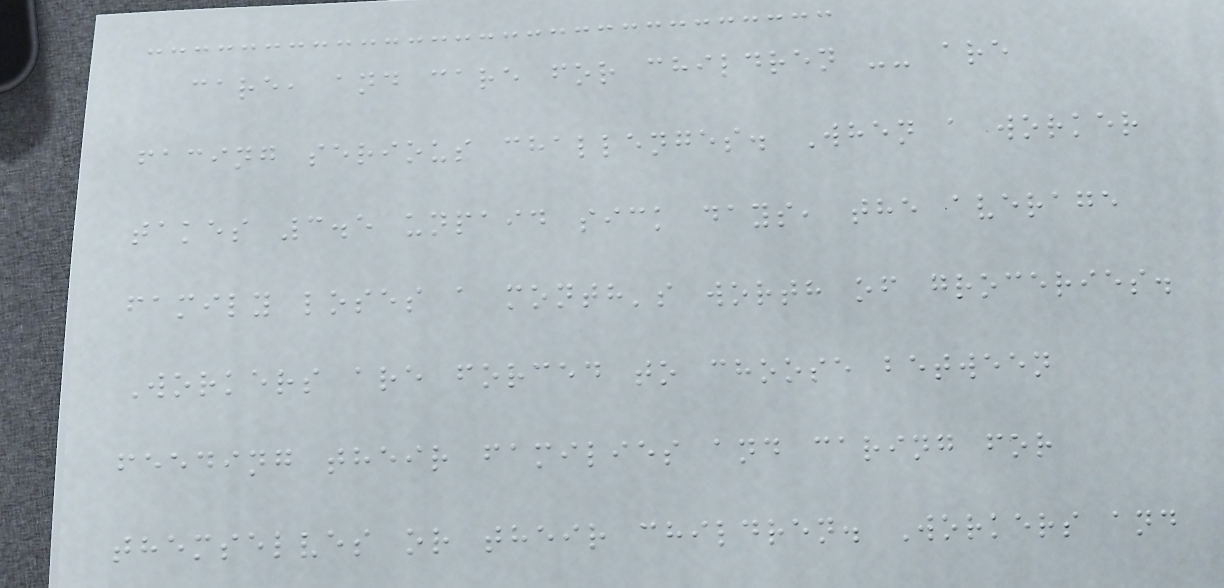care, and care for children -- are
facing serious challenges. When a worker
takes 3.5 unpaid sick days, the average
family loses a month's worth of groceries.
Workers are forced to choose between
feeding their families and caring for
themselves or their children. Workers and
